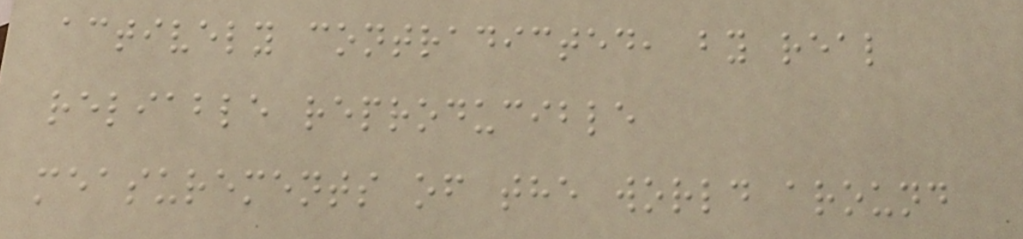actively contradicted, by real
reliable reproducible
measurements of the world around
